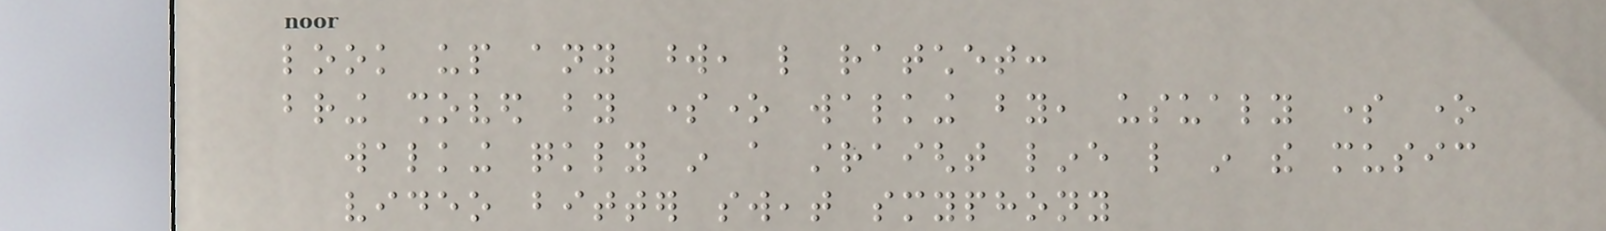look up any word, like ratchet:
bring shoved by someone walking by, usualy some one
walking quickly in a straight line like in the music
video bitter sweat smyphony
